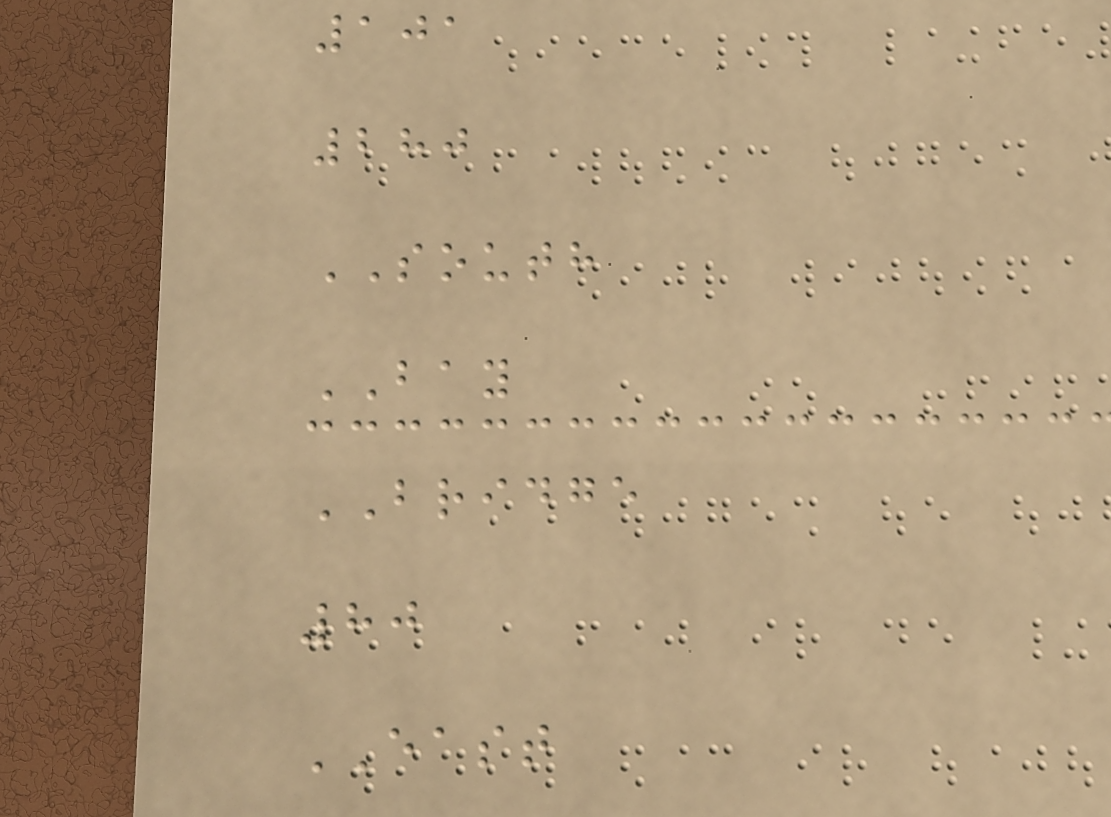101
280
SOUTH
BAY
BRIDGE
80
EAST
